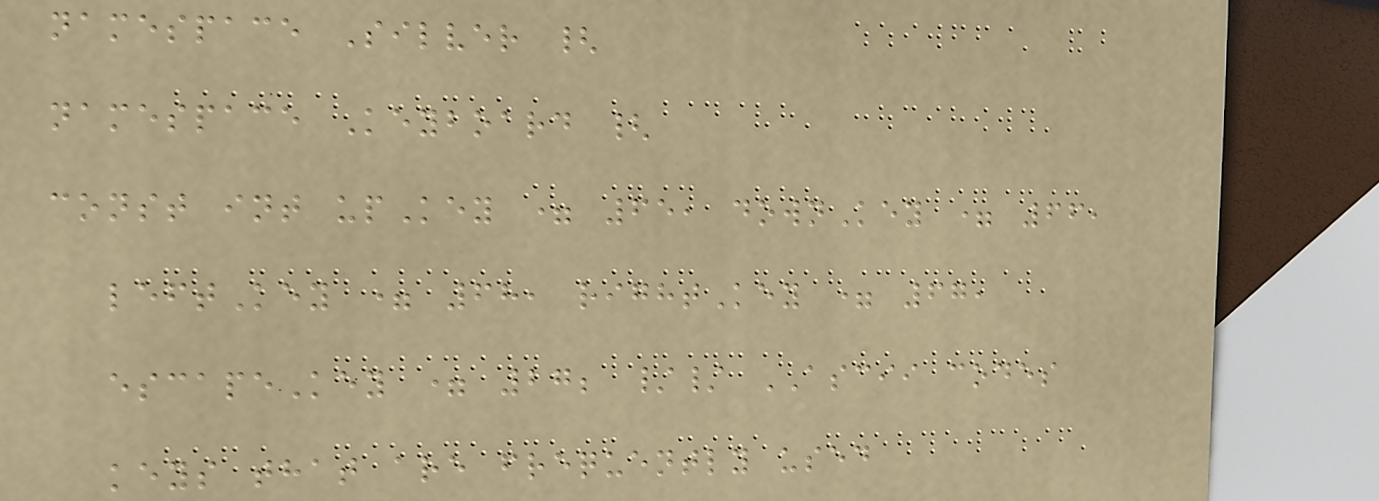namespace Silver {
namespace Keyboard {
const int upKey = 65, downKey = 66,
leftKey = 68, rightKey = 67,
escapeKey = 27; // ASCII codes
keys that are frequently used
